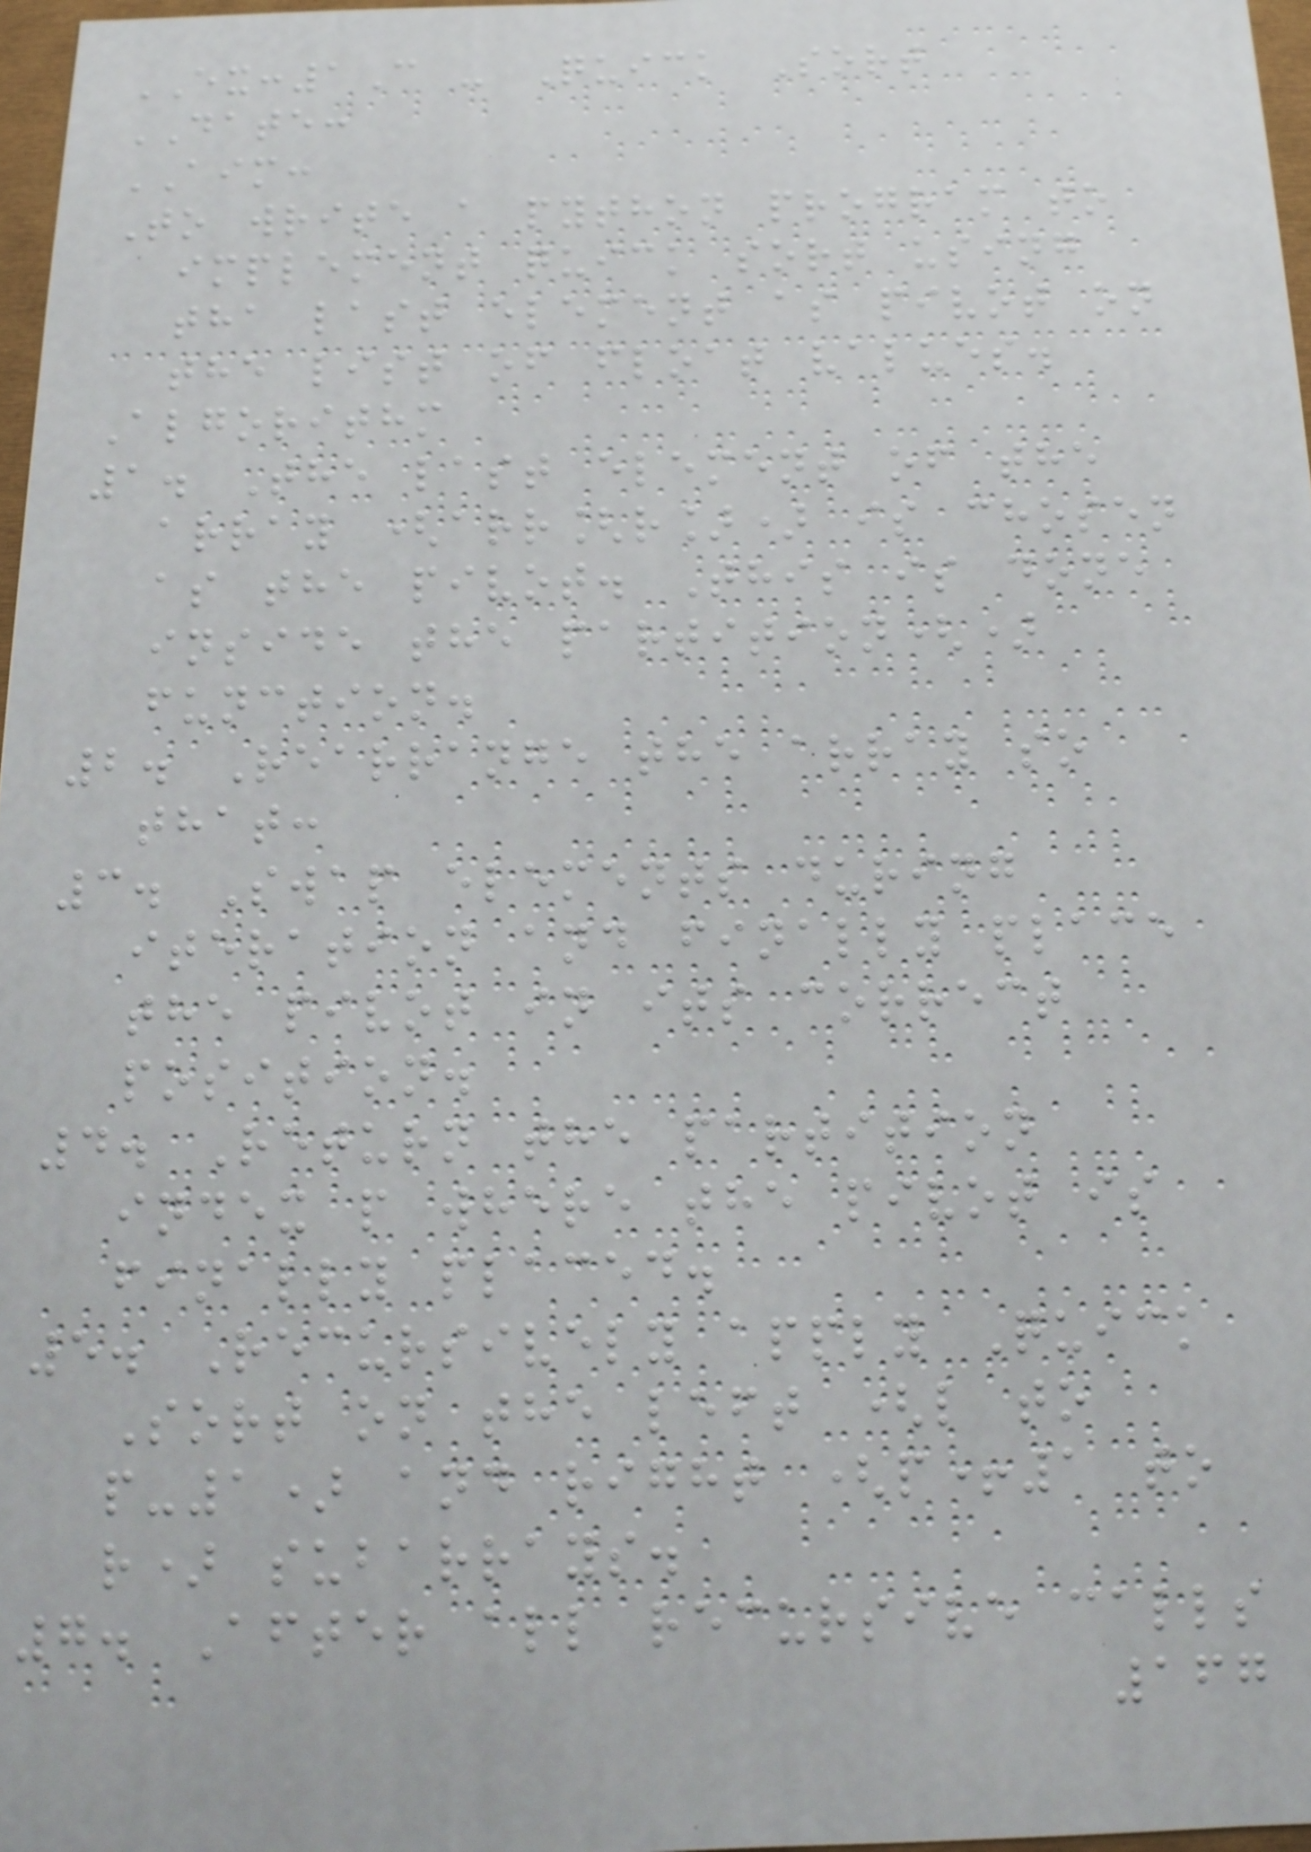EX:1C - Quick Sort
DATE:
AIM:
To write a python program to
implement quick sort using
tha last element as pivot on
the list of float values.
Algorithm
1. The last element of the
array (arr[r]) is chosen
as the pivot. This is done
inside the partition()
function.
2. Rearrange the array so
that:
3. Swap elements during
iteration and finally place
the pivot in its correct
position.
4. Return the partition
index p where the pivot is
finally placed.
5. Recursively apply Quick
Sort on the left (l to
p-1) and right (p+1 to
r) subarrays.
7. After all recursive calls
167
